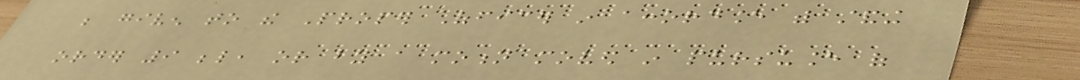be given to the Proper Officer in accordance with standing
order 9 below, or by a motion moved in pursuance of
